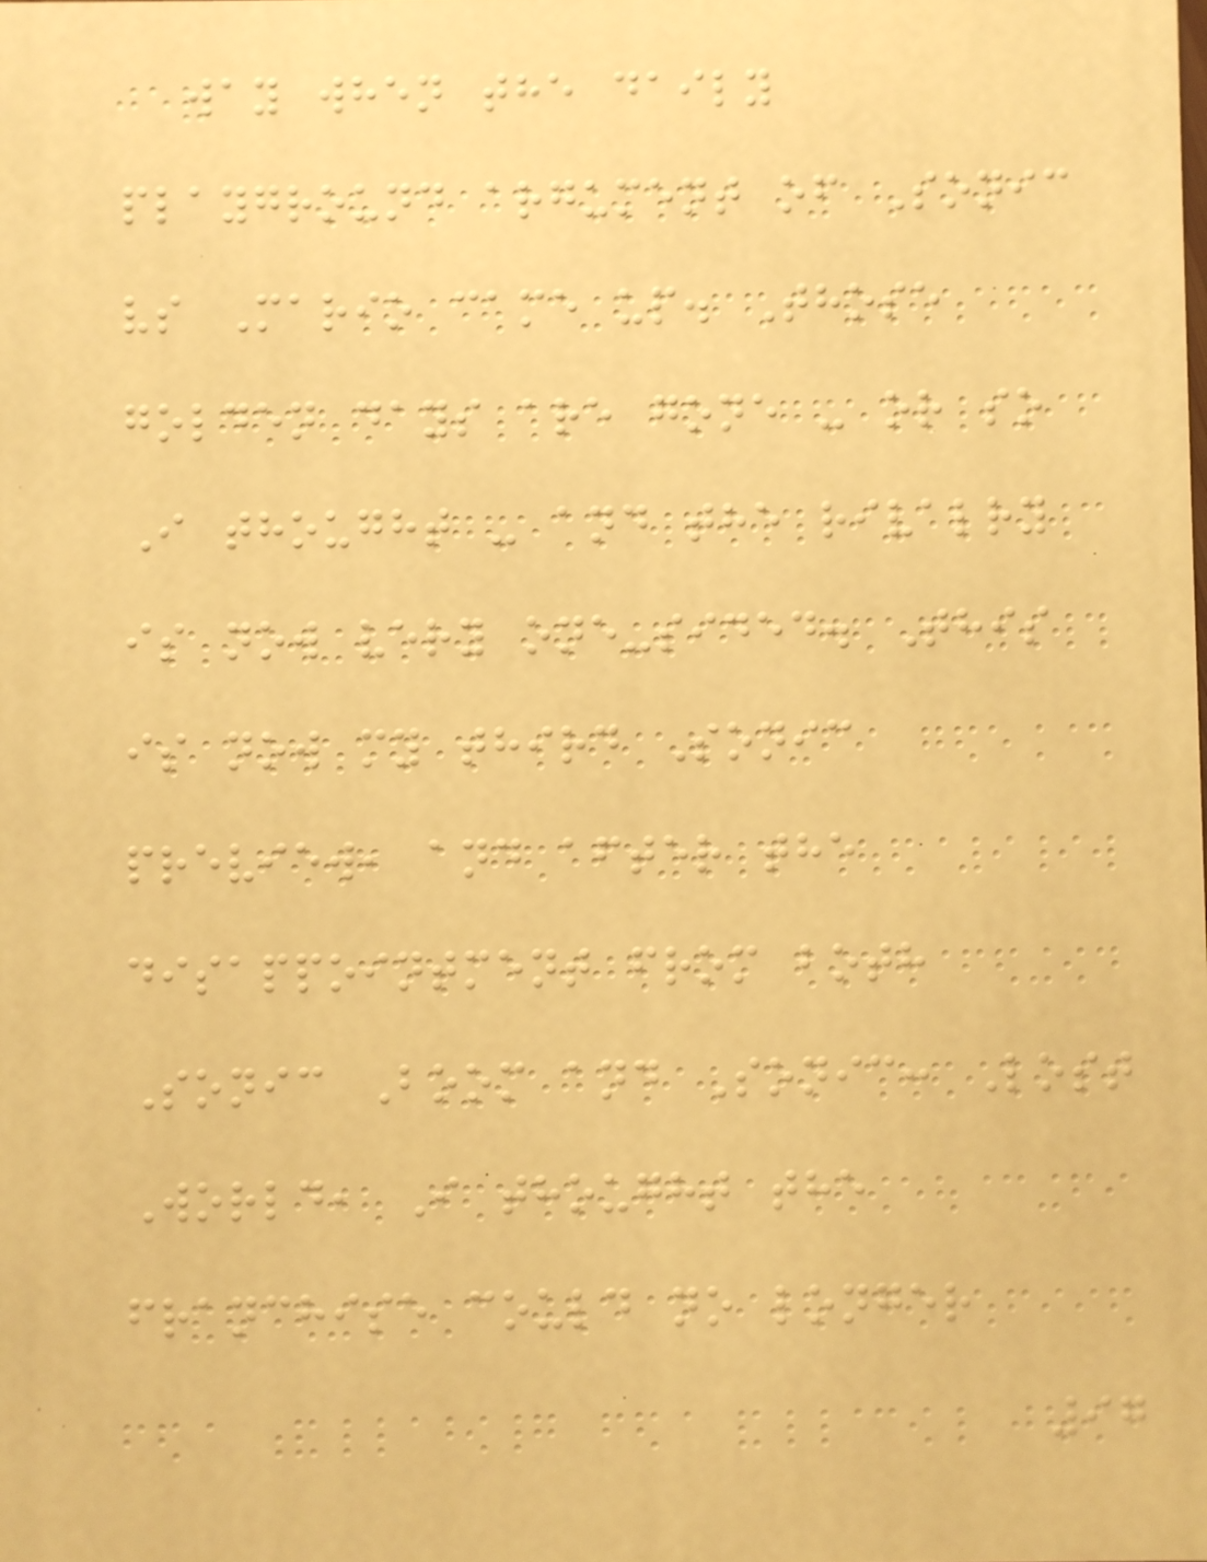way when the daily
playground argument of Sonic
vs Mario came up. Those
golden days are gone - or so
I thought - and the rivalry
is now very one-sided. This
is now my third Sonic
preview, and after the
disappointment from both
Sonic Boom and Sonic: Lost
World, I thought the
franchise could no longer
97
